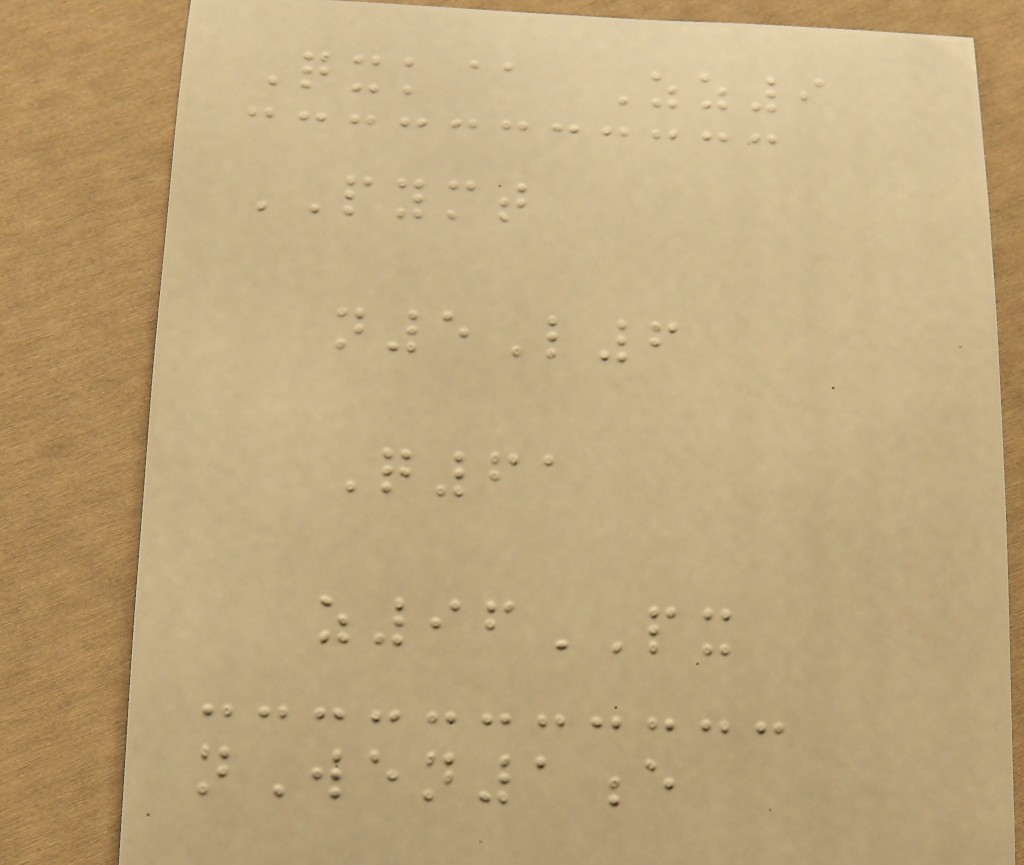Qxk@ Zz9
PYMT
n5L6
Q61
z96PX
nWen1e
